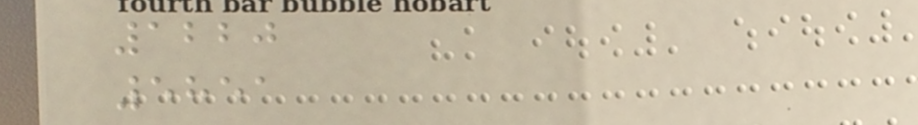1220
5851
